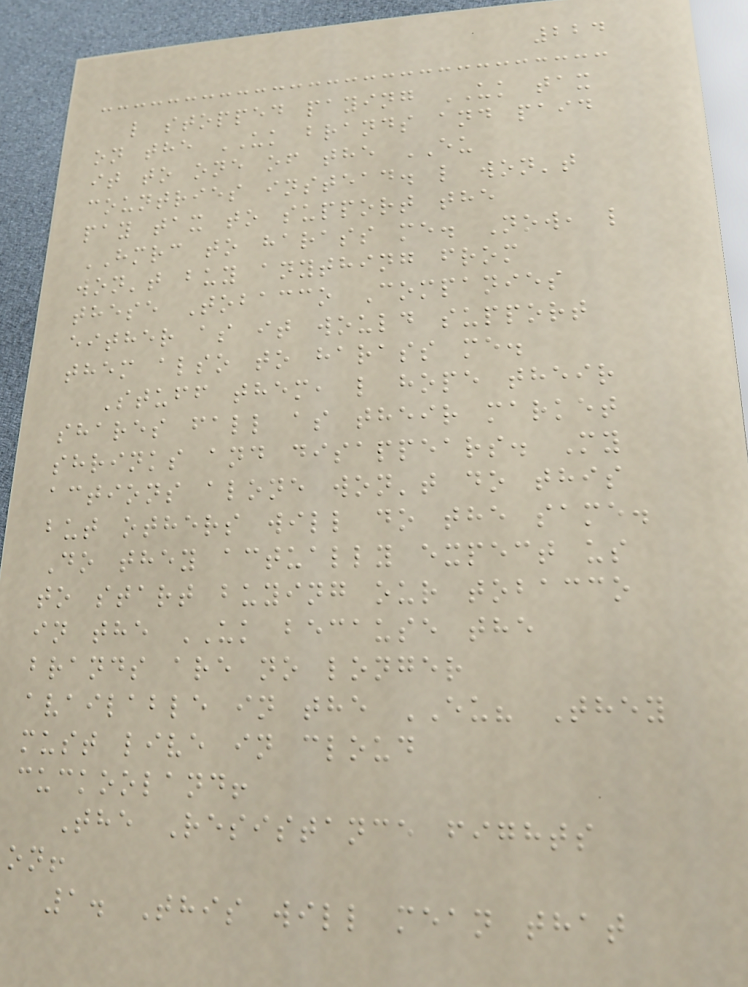224
l stopped paying UK tax
on the UK brands and paid
it to one of the EU
countries instead. l won't
pay tax to support the
HMRC to harass me. Now, l
won't buy anything from
these Tobacco Companies
either as it would support
them also to harass me.
Stuff them, l hope their
shares fall as their market
shrinks and disappears. My
actions alone won't do this
but others will do the same.
Do they actually expect us
to start buying our tobacco
in the UK because the
brands are no longer
available in the EU? They
must live in cloud
cuckooland!
The Resistance fights
on!
1. This will mean that
